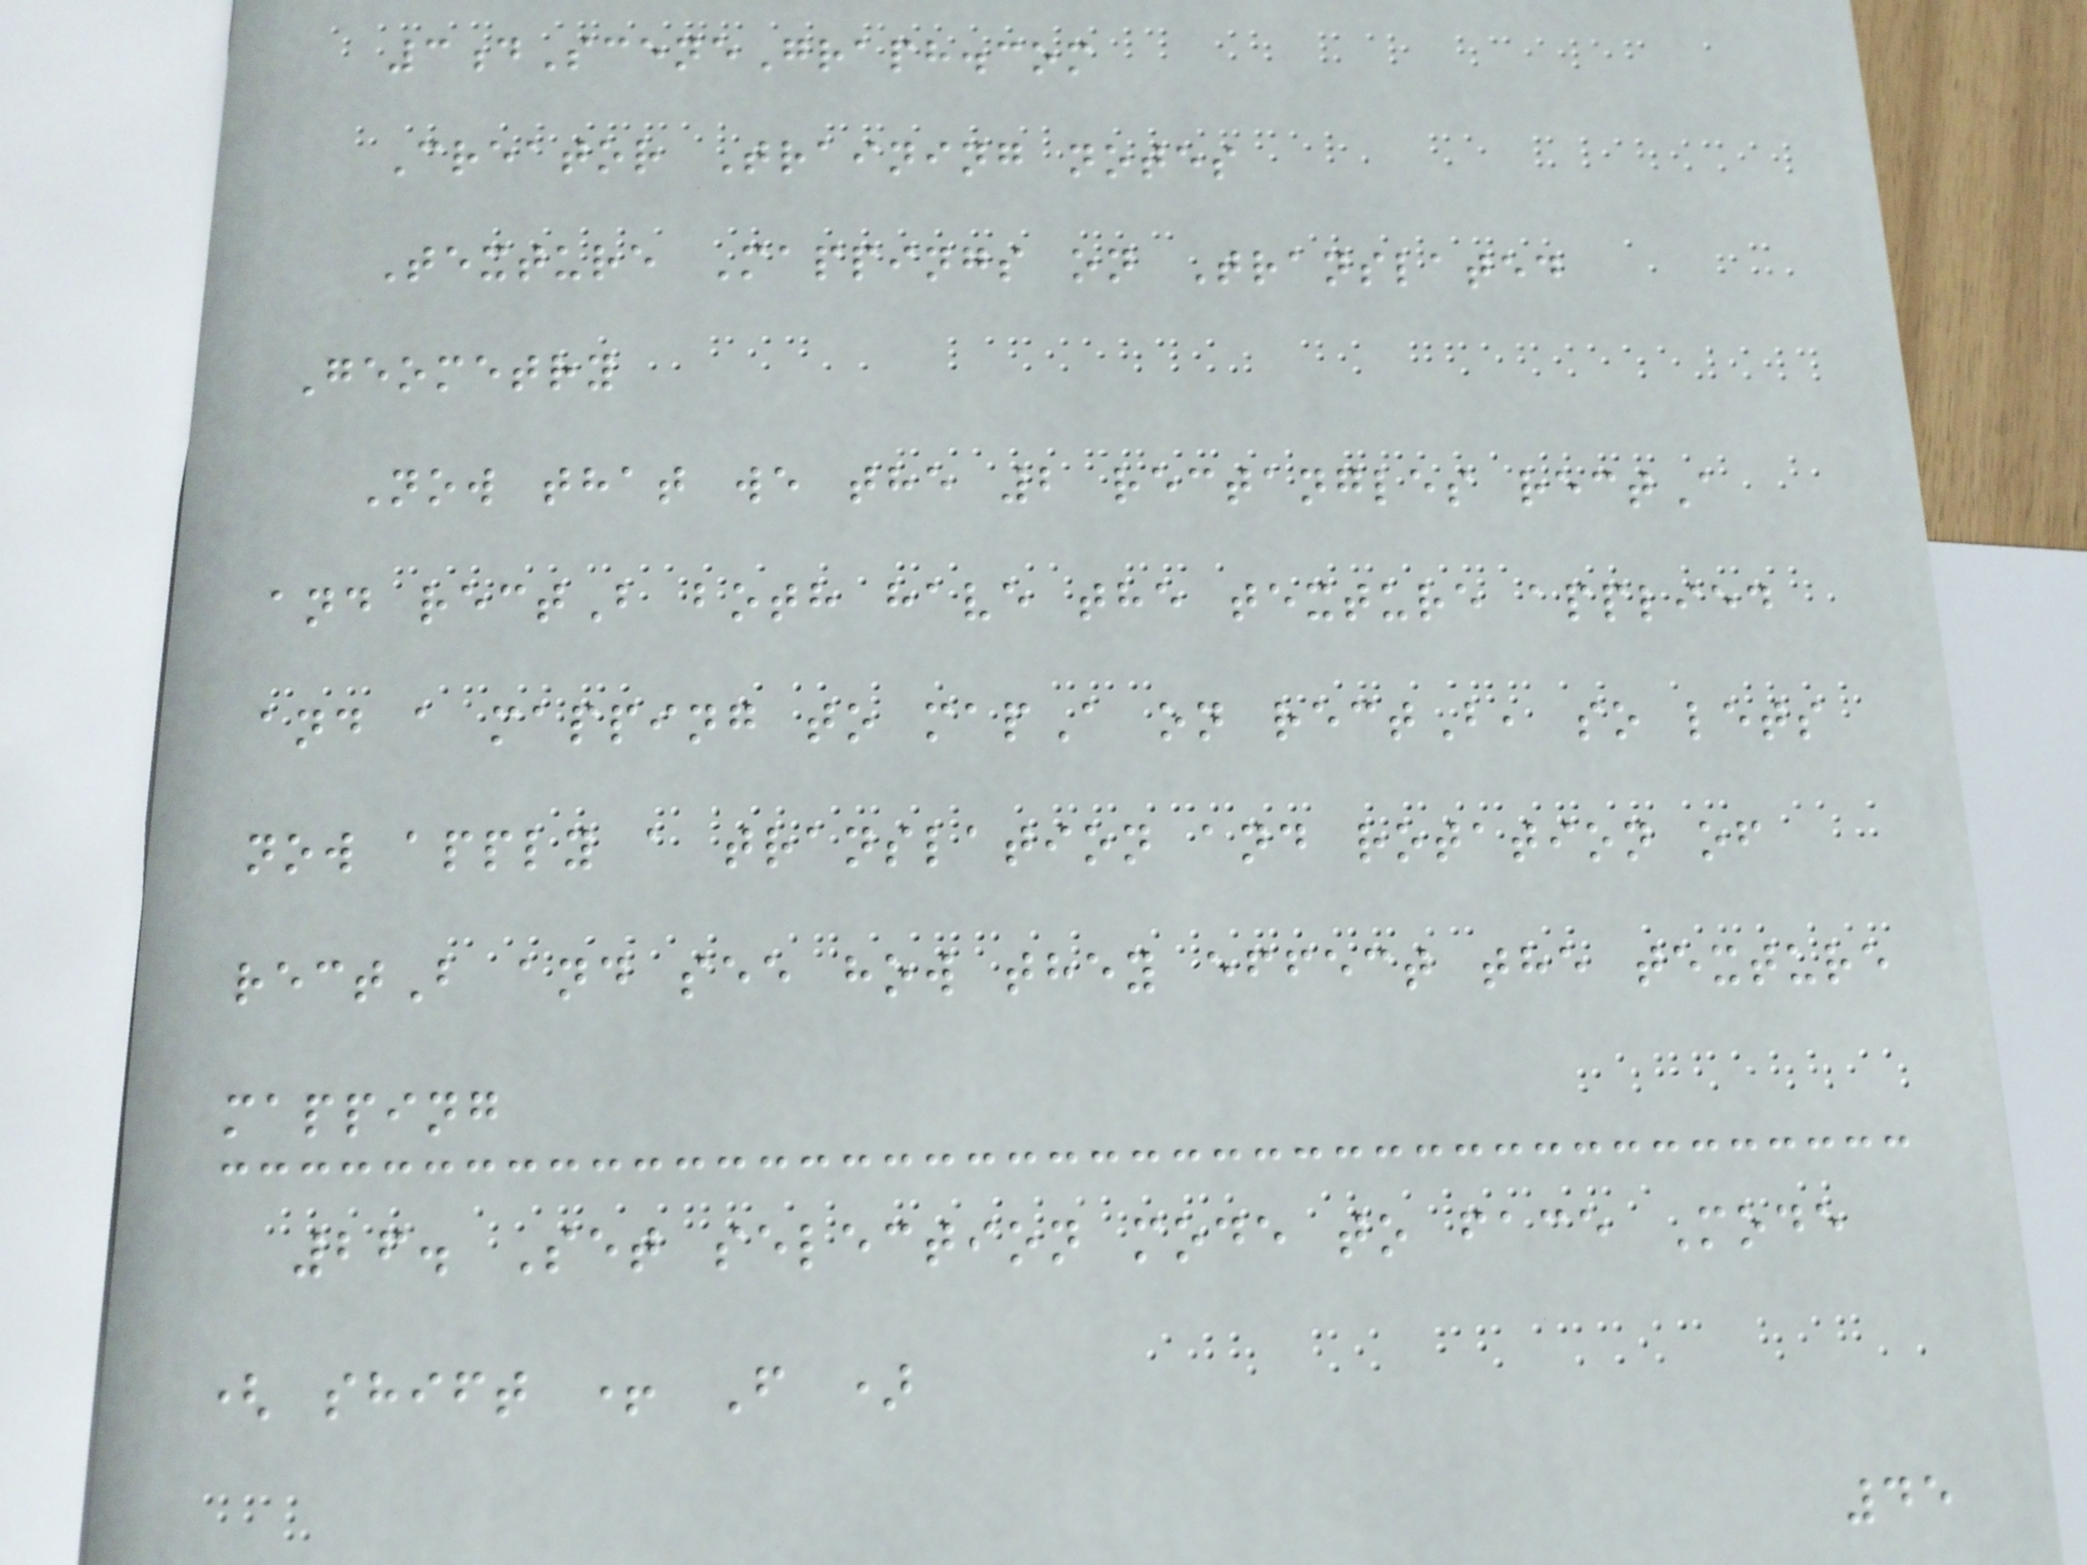3dSceneGraph.com
Creator Training notes
Texture Mappings on Translated
Geometry
Now that we the 2 rectangles rectA
and rectB both have the texture applied
and a mapping to mapA on rectB, so lets
now apply a translation and rotation of
rectB and see how they effect the texture
mapping
26. Set selection mode to face Mode
( shift + F )
45
